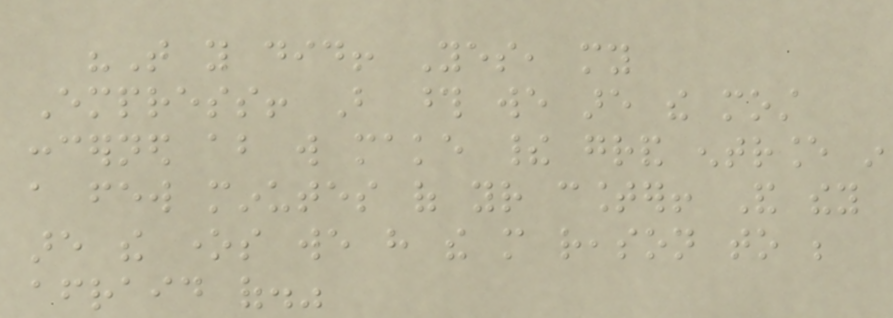"That you did! Yes, my
Empress! But those we are the most
concerned about will make their grand entrance in
a few minutes of your counter! And they
are the ones we have the more reason to be
afraid of."
